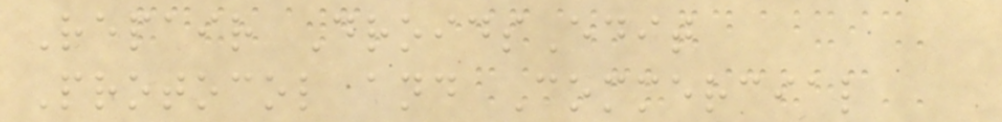Repair DroidsEdit
Protocol and Commercial
